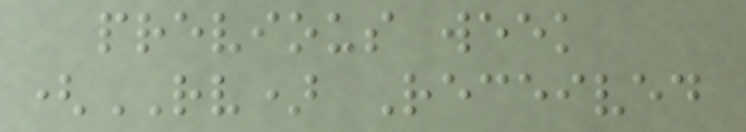previous week
(RV) Received
